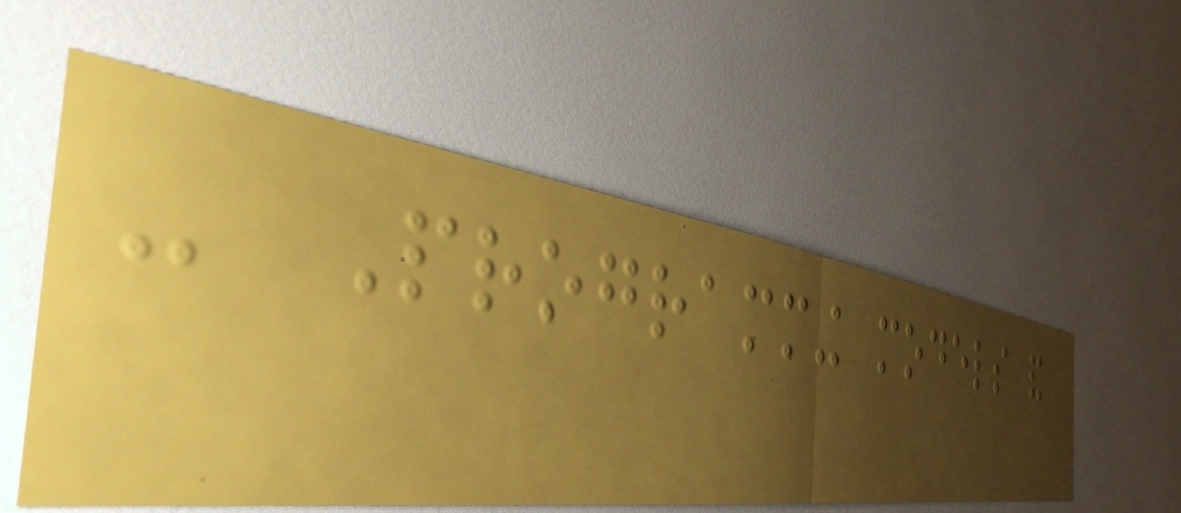- Programming models and
